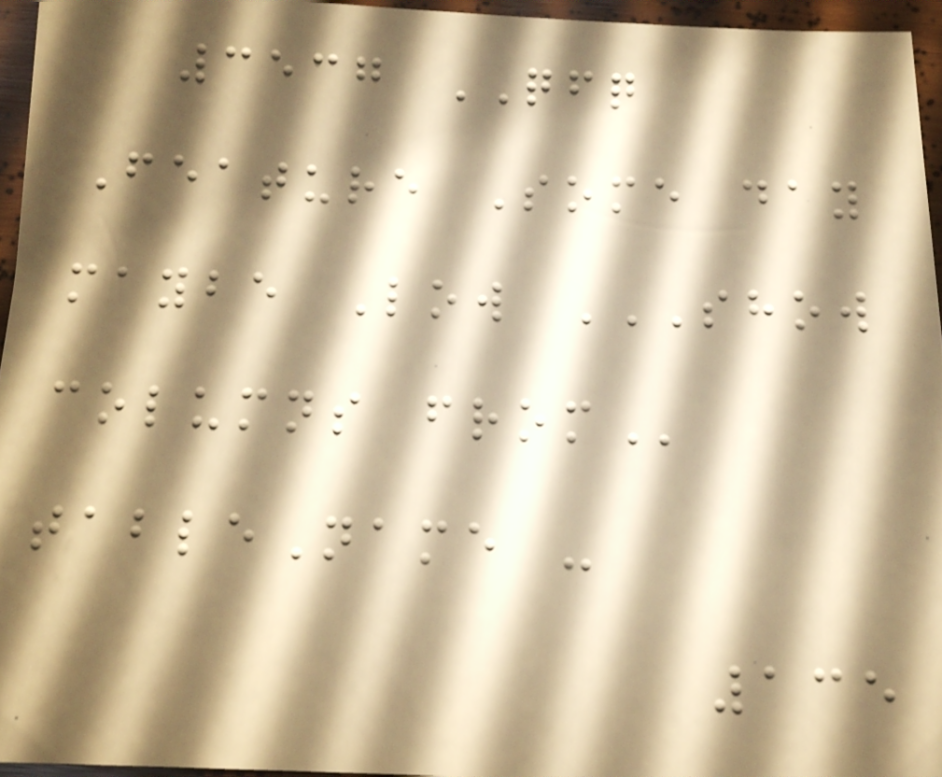3537 QFQ
Feature Some day
maybe Low SHOW
COLUMNS FROM
tableName -
135
